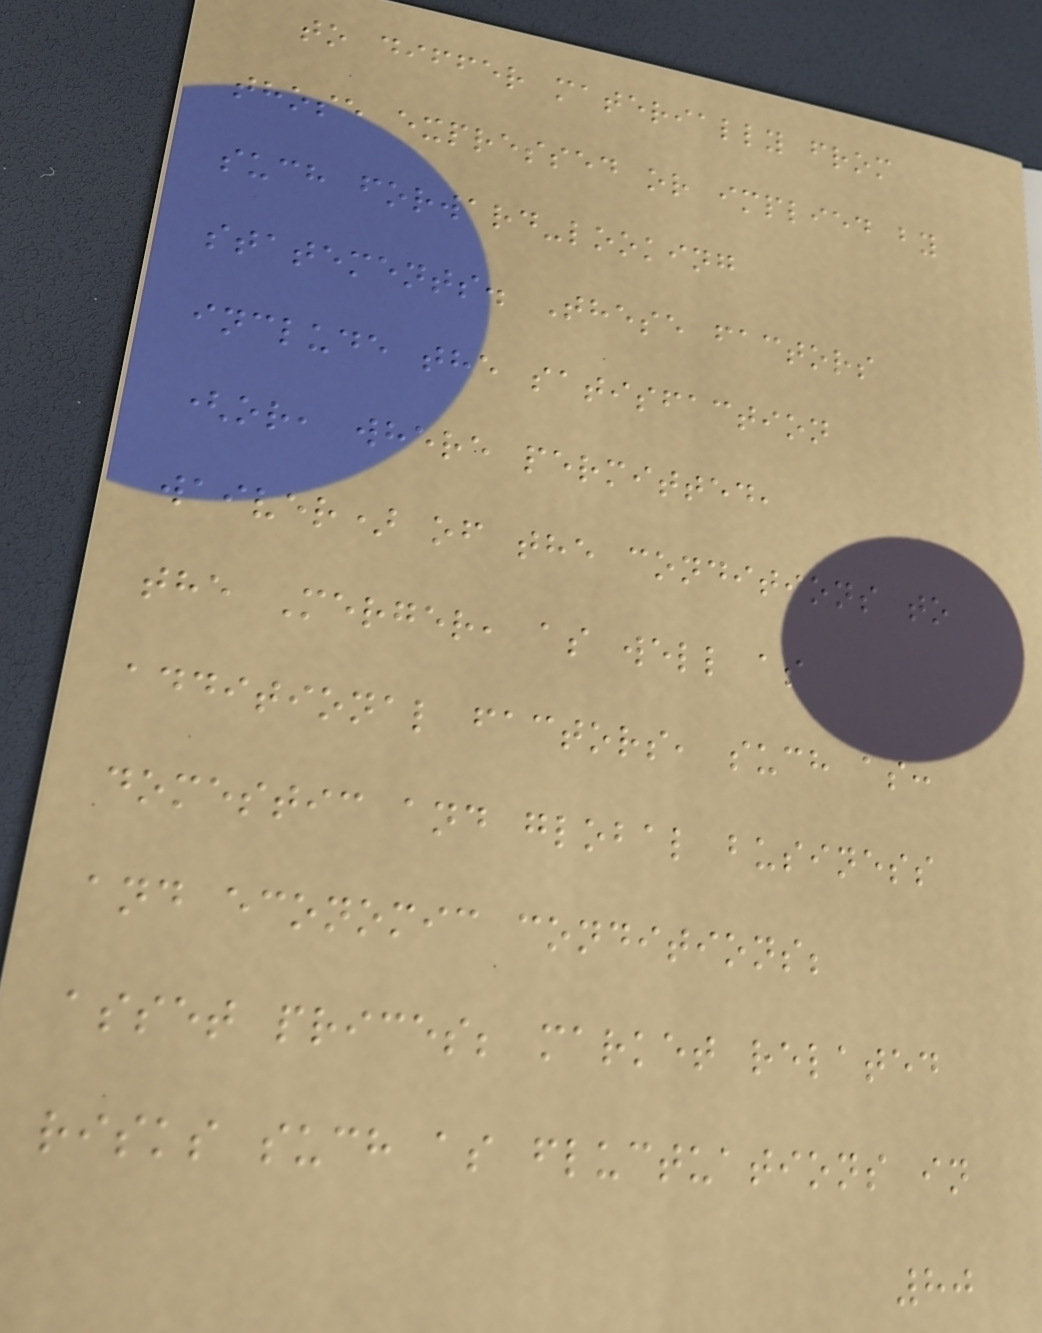to differ materially from
those expressed or implied by
such forward-looking
statements. These factors
include the satisfaction
(or, where permitted,
waiver) of the conditions to
the Merger, as well as
additional factors, such as:
domestic and global business
and economic conditions;
asset prices; market related
risks such as fluctuations in
80
